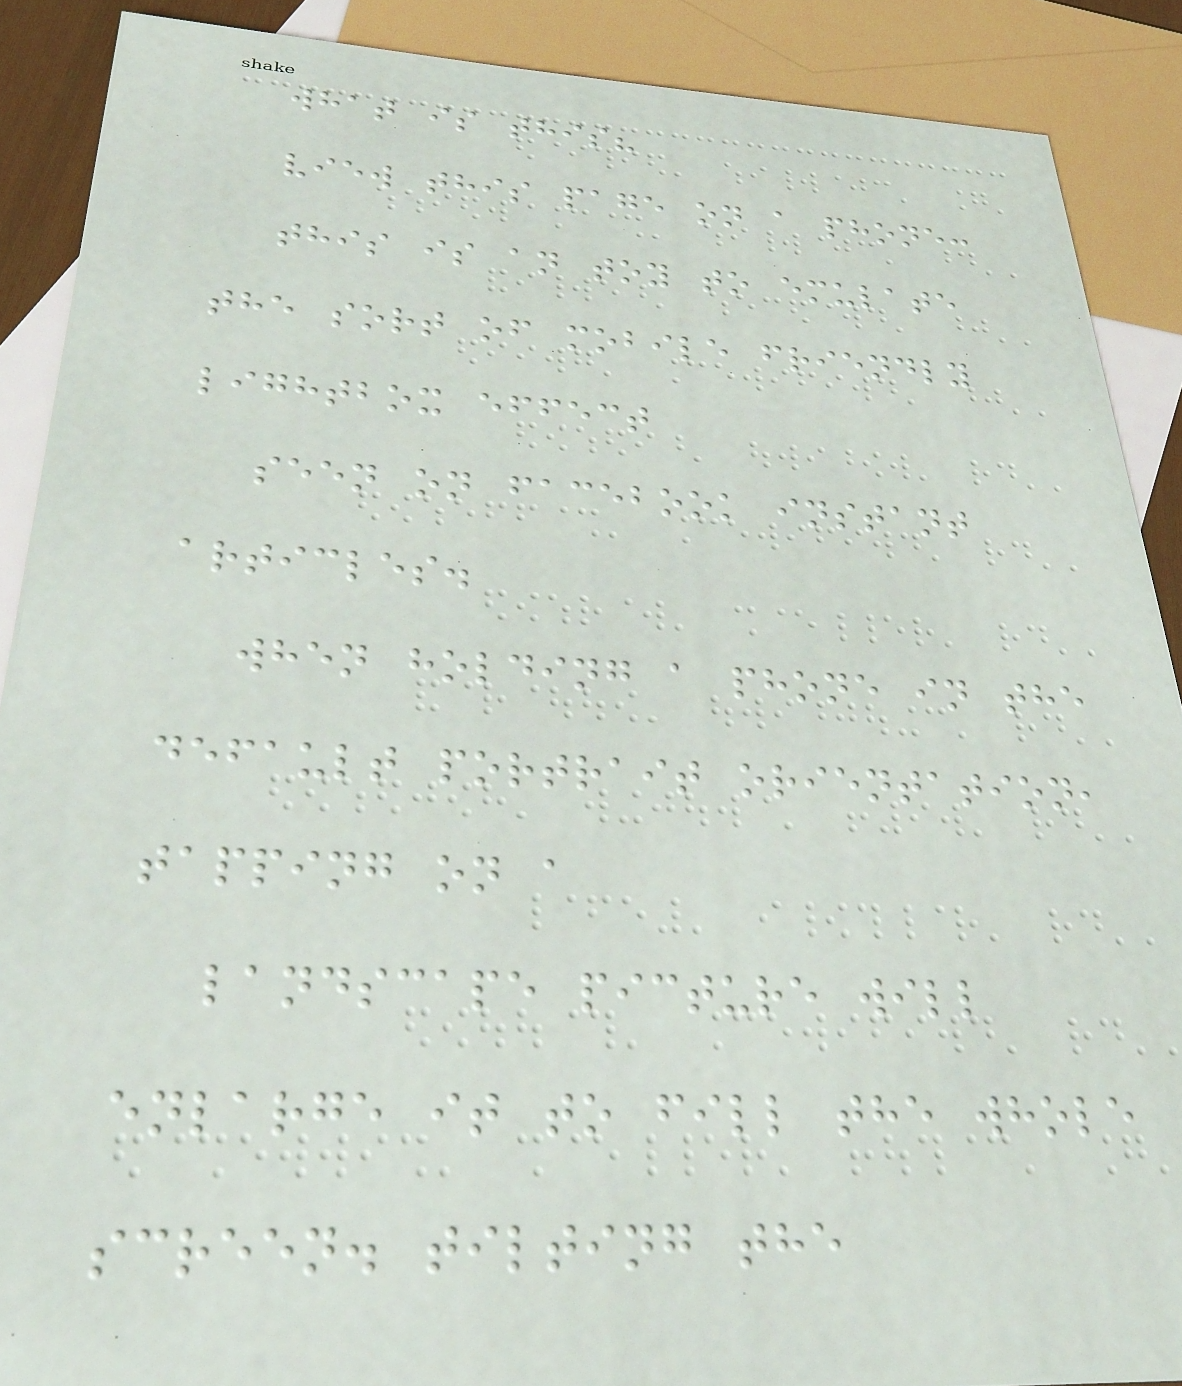what is this?
view this page on a phone:
this is an toy to emulate
the sort of mobile friendly
lightbox effect
seen on facebook instant
articles.
when holding a phone in the
default portrait orientation,
tapping on a
landscape picture will
enlarge it to fill the whole
screen. tilting the
